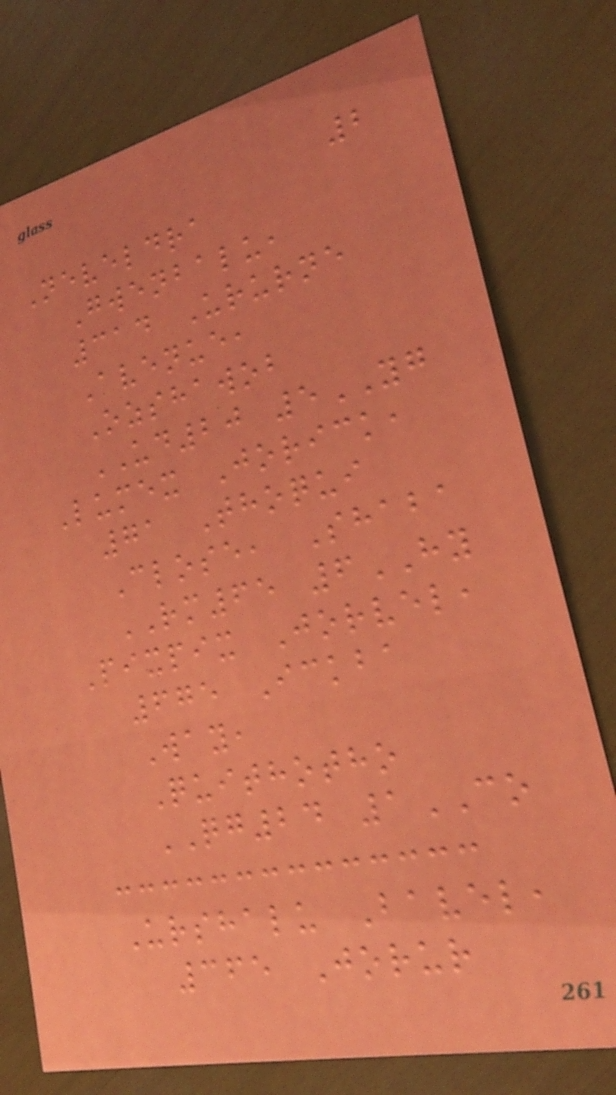2
Neveldra
Gwenbalu,
314 Ururne
Avenue,
Ozshawob
UD20 5YG
Lumex Jorick,
71 Thoqui
Close, Shaba
RM65 6HY
Pixpix Jorvel,
675 Ickba
Way,
Quithotho
QG24 1CO
Urshalu Bavel,
365 Jorur
